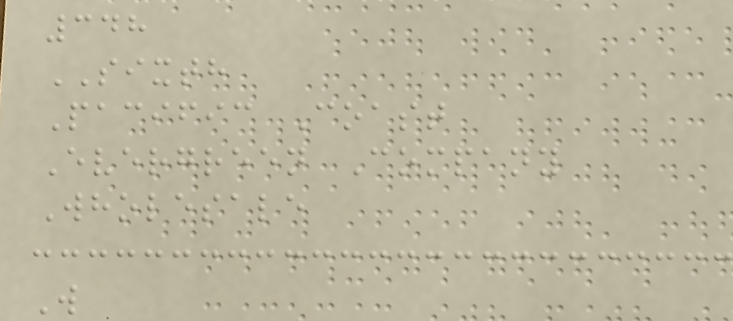348
SIXTH
Pacific Coast
Evergreen Company
Wholesale
W
